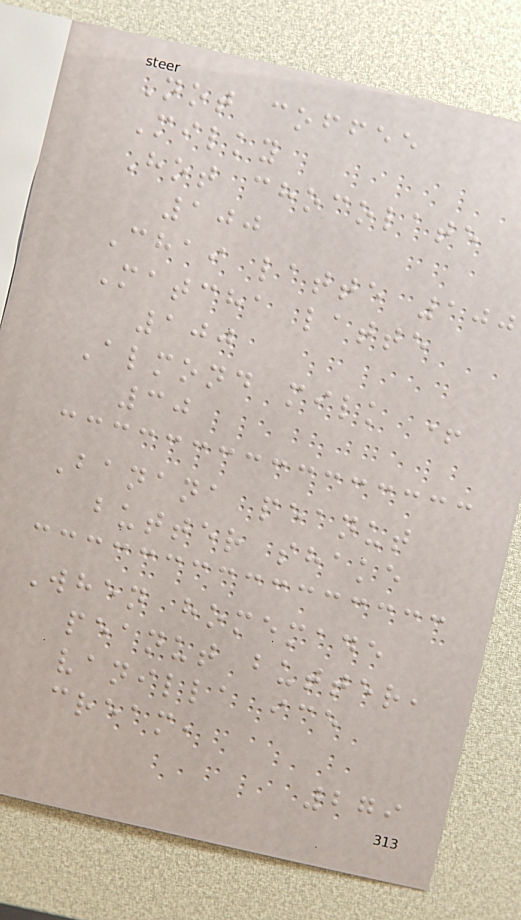Not coffee
Milky
Hot chocolate
100
Chai latte 100
Matcha latte
100
Almond milk +
30
Banana peanut
butter shake
When homemade
peanut butter,
vanilla ice
cream,
279
